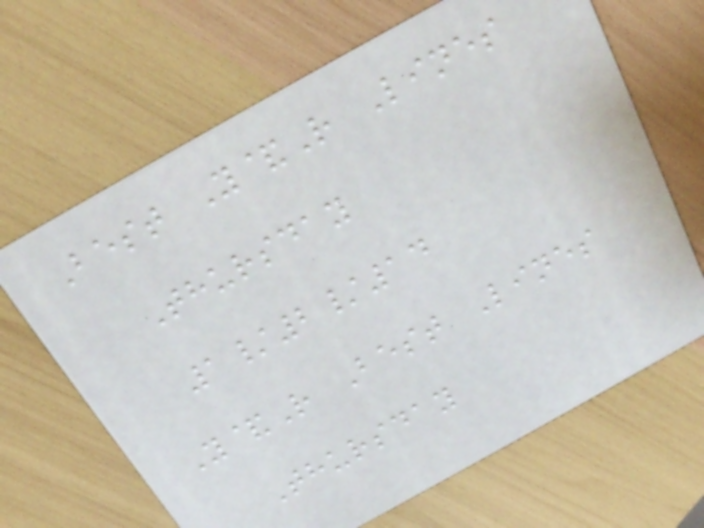Best Y&R Lines
Thursday
1/2/14
Y&R Best Lines
Thursday
